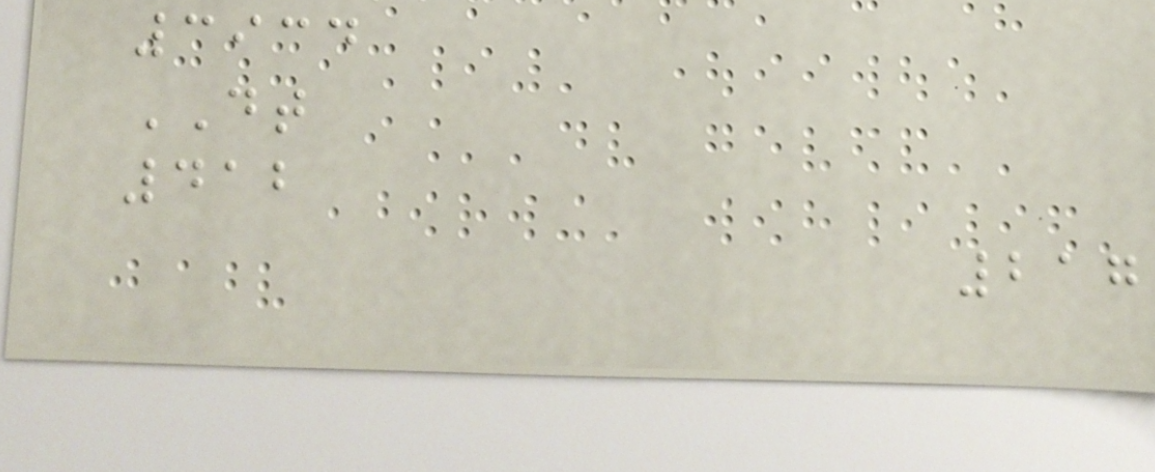3934
DT
412
217
